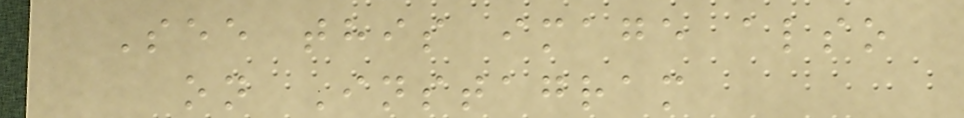See this image also
on Instagram
